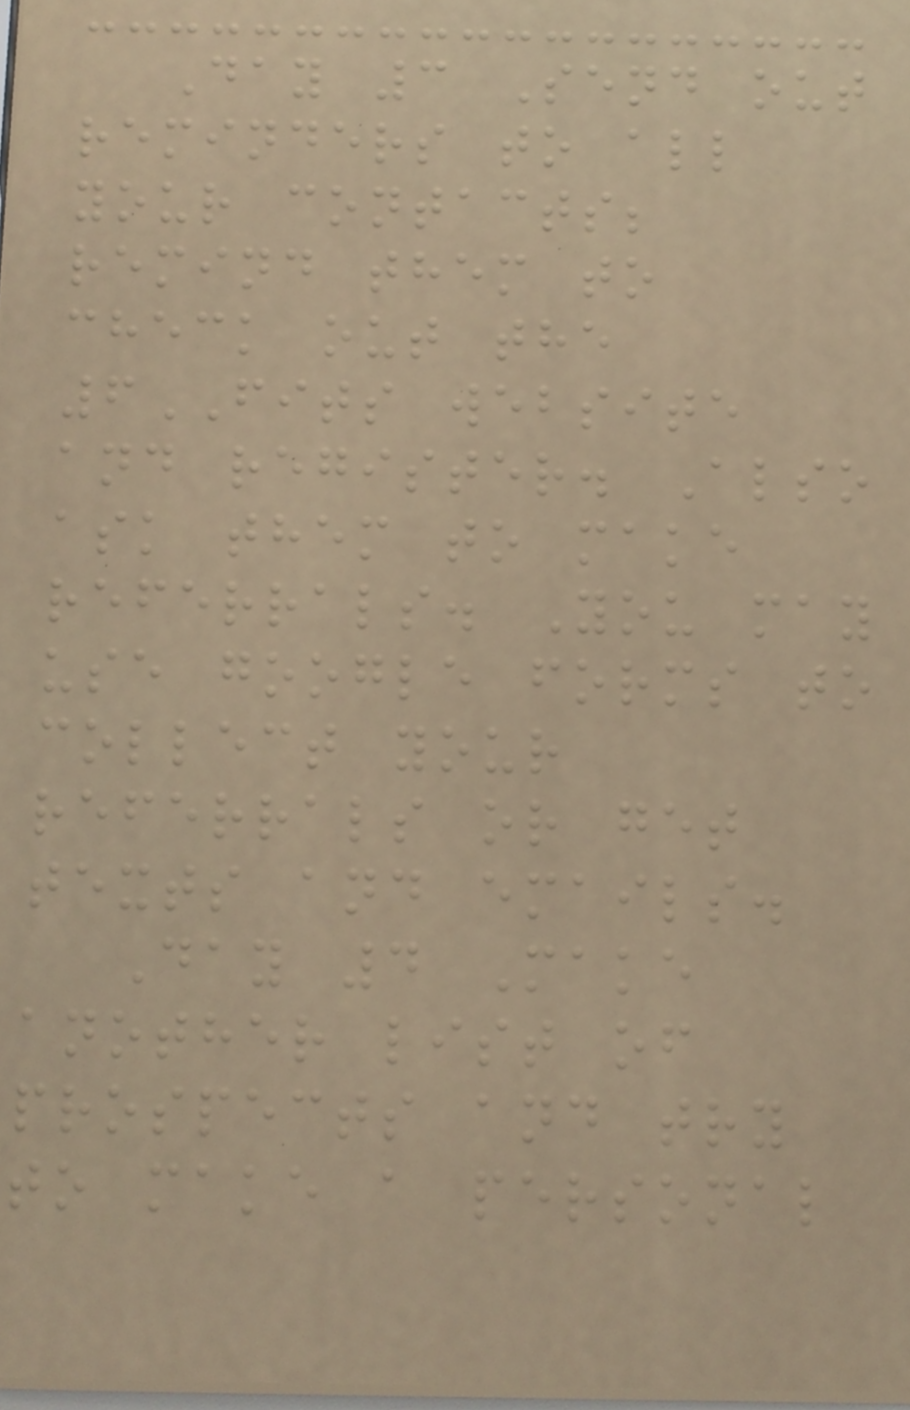Day 3 Send out
reminders to all
your contacts;
remind them to
check out the
6FITS website
and register. Also
ask them to make
referrals. You may
use google forms to
collect your
referrals or get
texts and emails.
Day 4 Make
another list of
prospects and try
to make a personal
